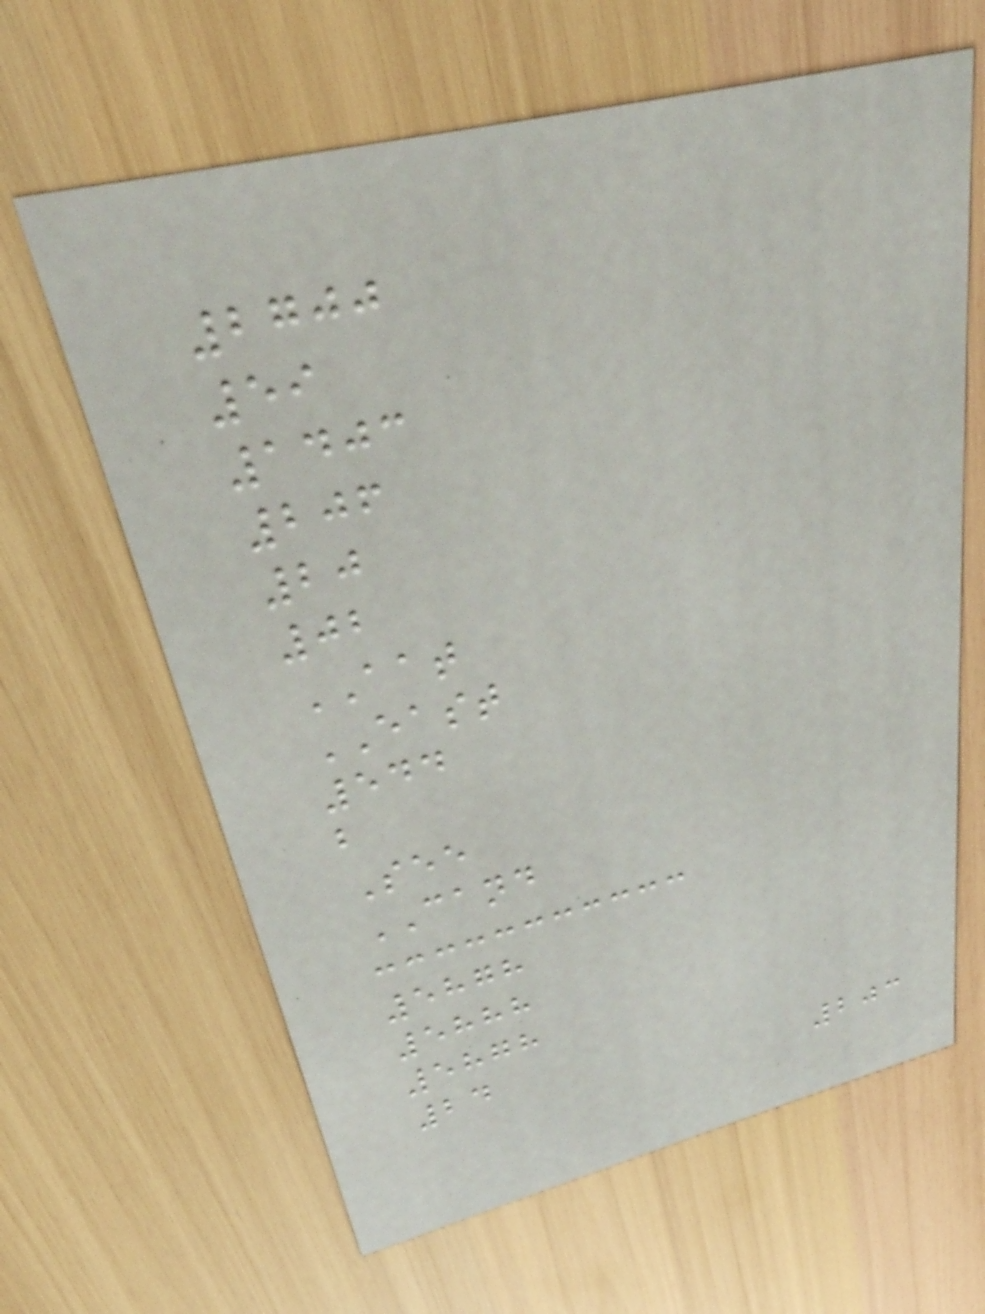2700
59
1403
206
20
02
AAT
EAST
544
b
See
CAND
5878
5888
5878
24
203
